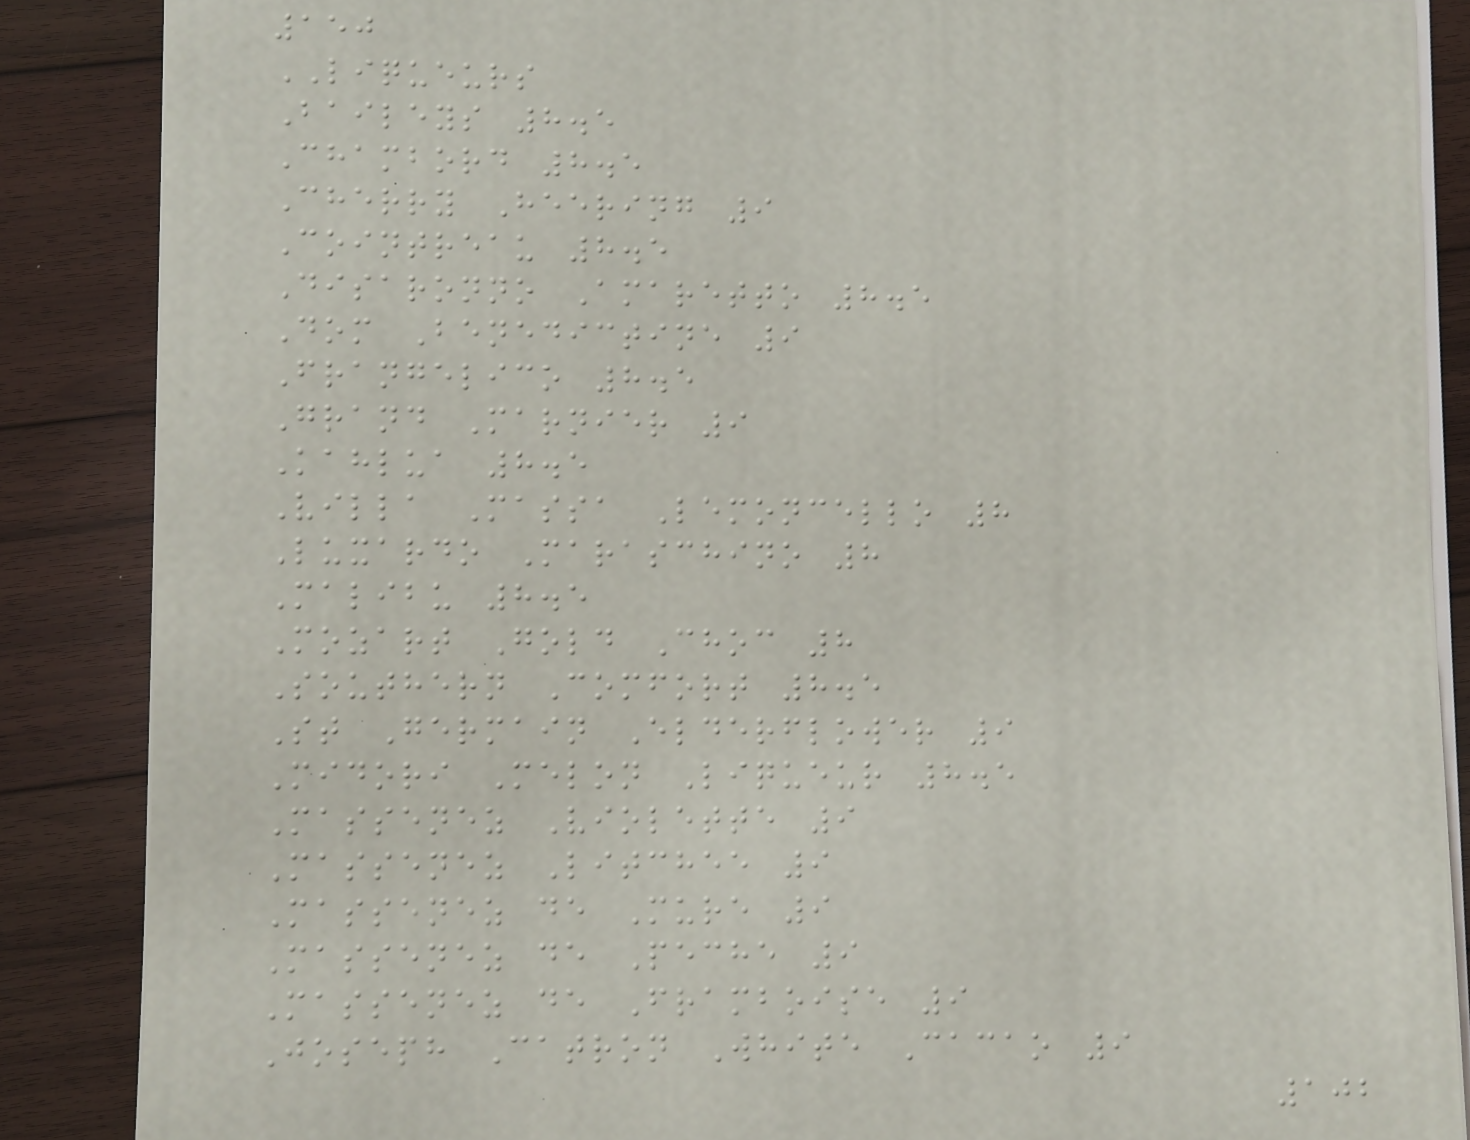150
LIQUEURS
Baileys 8.5
Chambord 8.5
Cherry Heering 9
Cointreau 8.5
Disaronno Amaretto 8.5
Dom Benedictine 9
Frangelico 8.5
Grand Marnier 9
Kahlua 8.5
Villa Massa Lemoncello 8
Luxardo Maraschino 8
Malibu 8.5
Mozart Gold Choc 8
Southern Comfort 8.5
St Germain Elderflower 9
Midori Melon Liqueur 8.5
Massenez Violette 9
Massenez Litchee 9
Massenez de Mure 9
Massenez de Peche 9
Massenez de Framboise 9
Joseph Catron White Cacao 9
102
